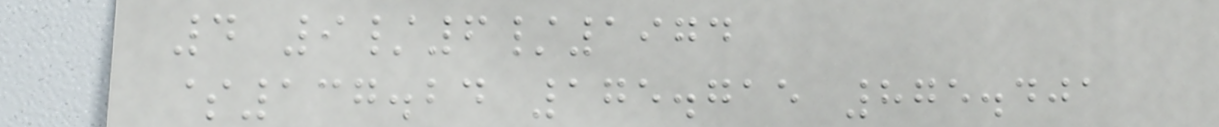4 9/6/1974
$137.24 175.715 875.401
